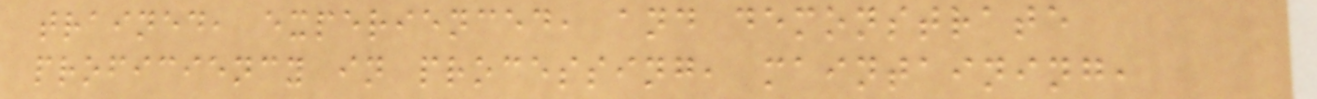trained, experienced, and demonstrate
proficiency in processing, maintaining,
